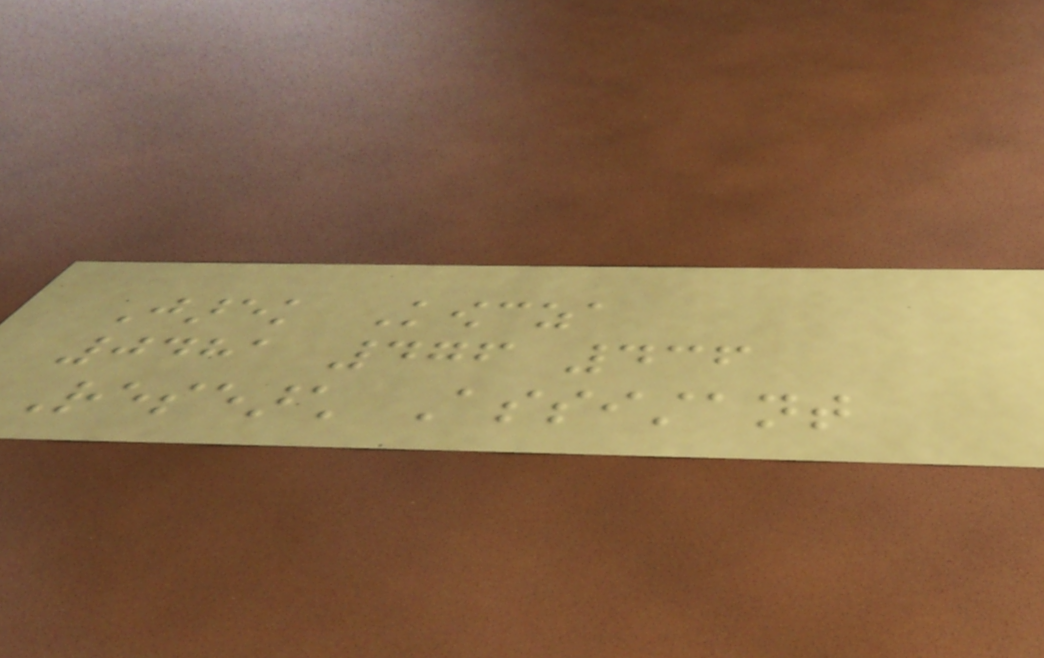Jarek Kowcza
0481 476 436
Research Assistant
